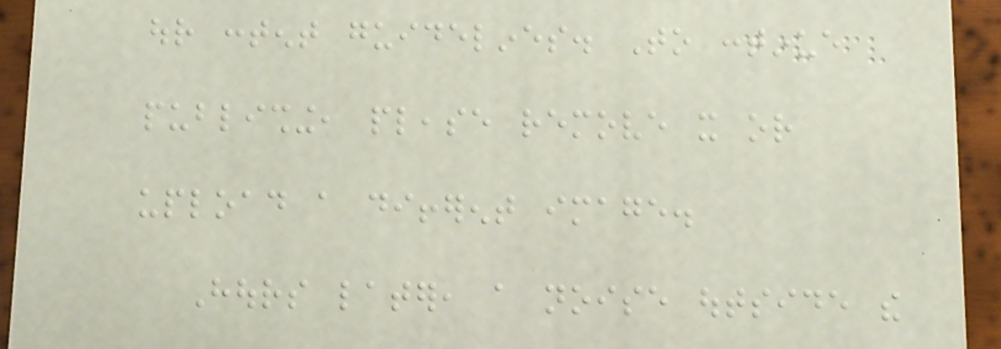our content guidelines. To continue
publishing, please remove it or
upload a different image.
Hours later, a noise outside the
